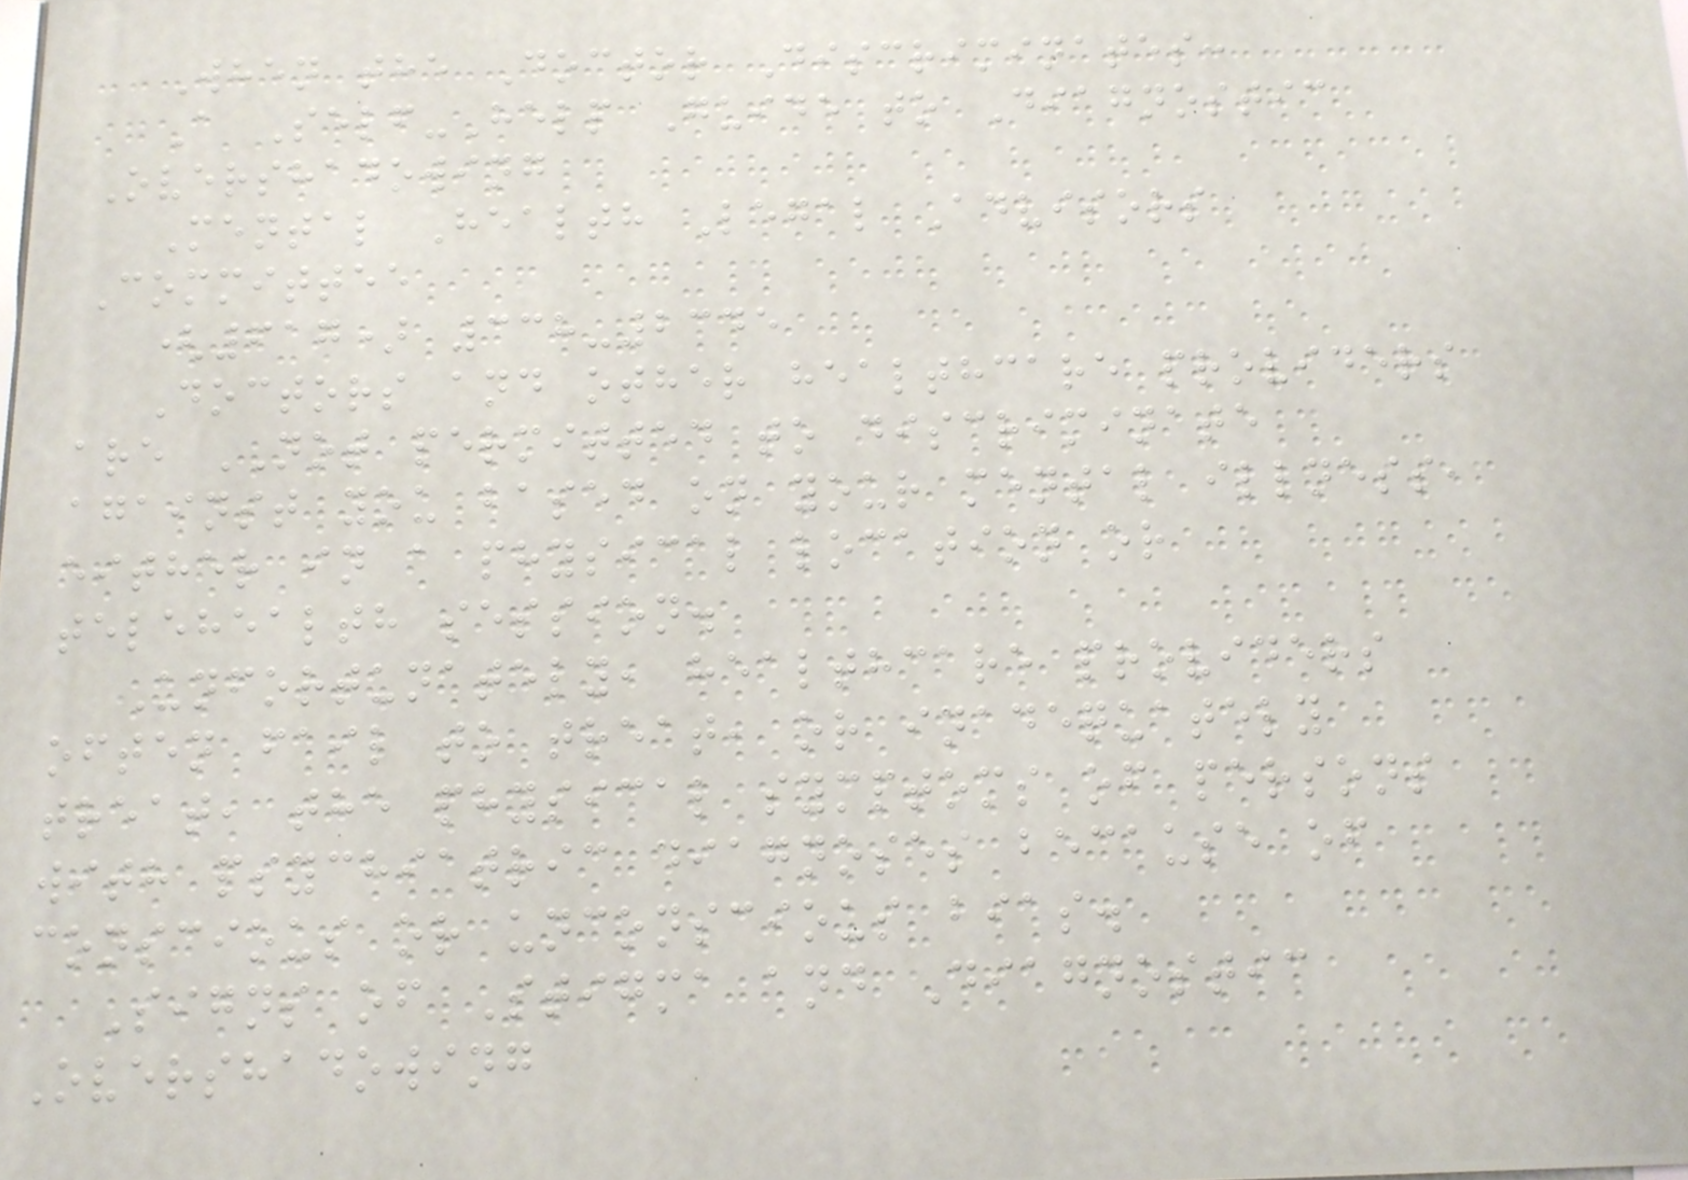When the Doctor Discriminates:
A Self-Help Guide to Diagnostic
Overshadowing
Mental Health Legal Advisors
Committee
(617) 338-2345
Doctors and other healthcare providers
are NOT permitted to discriminate
against you based on your mental illness,
either in a physical location or
telehealth session.
Unfortunately, healthcare providers
often fail to treat, or inadequately
treat, the physical symptoms of persons
with psychiatric diagnoses because of
conscious or unconscious bias.
Signs of Stigma and Diagnostic
Overshadowing
